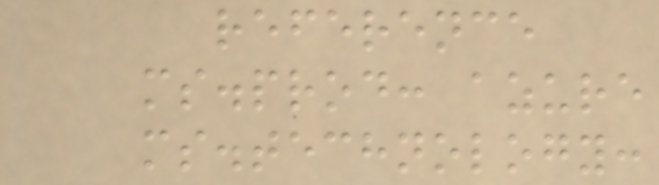reference
ms.prod: azure
ms.technology:
